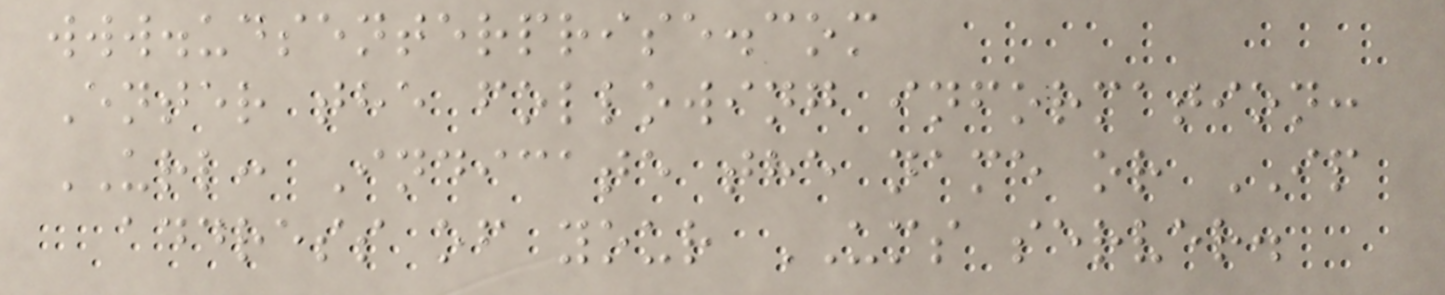www.udsenterprise.com
Enter the following information:
URL: Indicate the name or IP
address of your UMS server.
